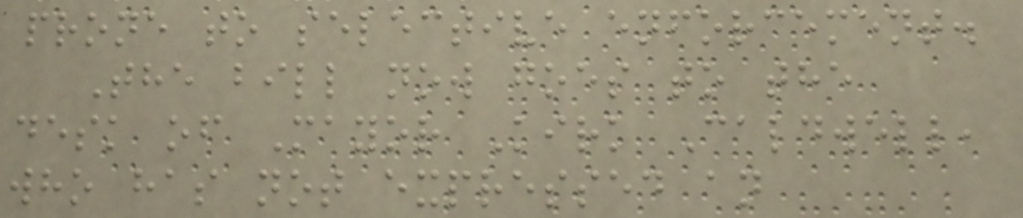prone to selective enforcement.
The bill now goes to the
desk of Mayor Kirk Caldwell,
who has not expressed an
